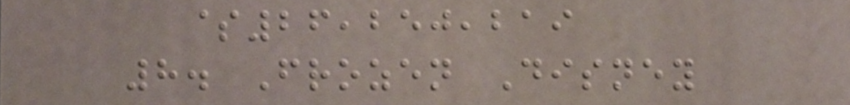$26,250,219
8. Frozen Disney
